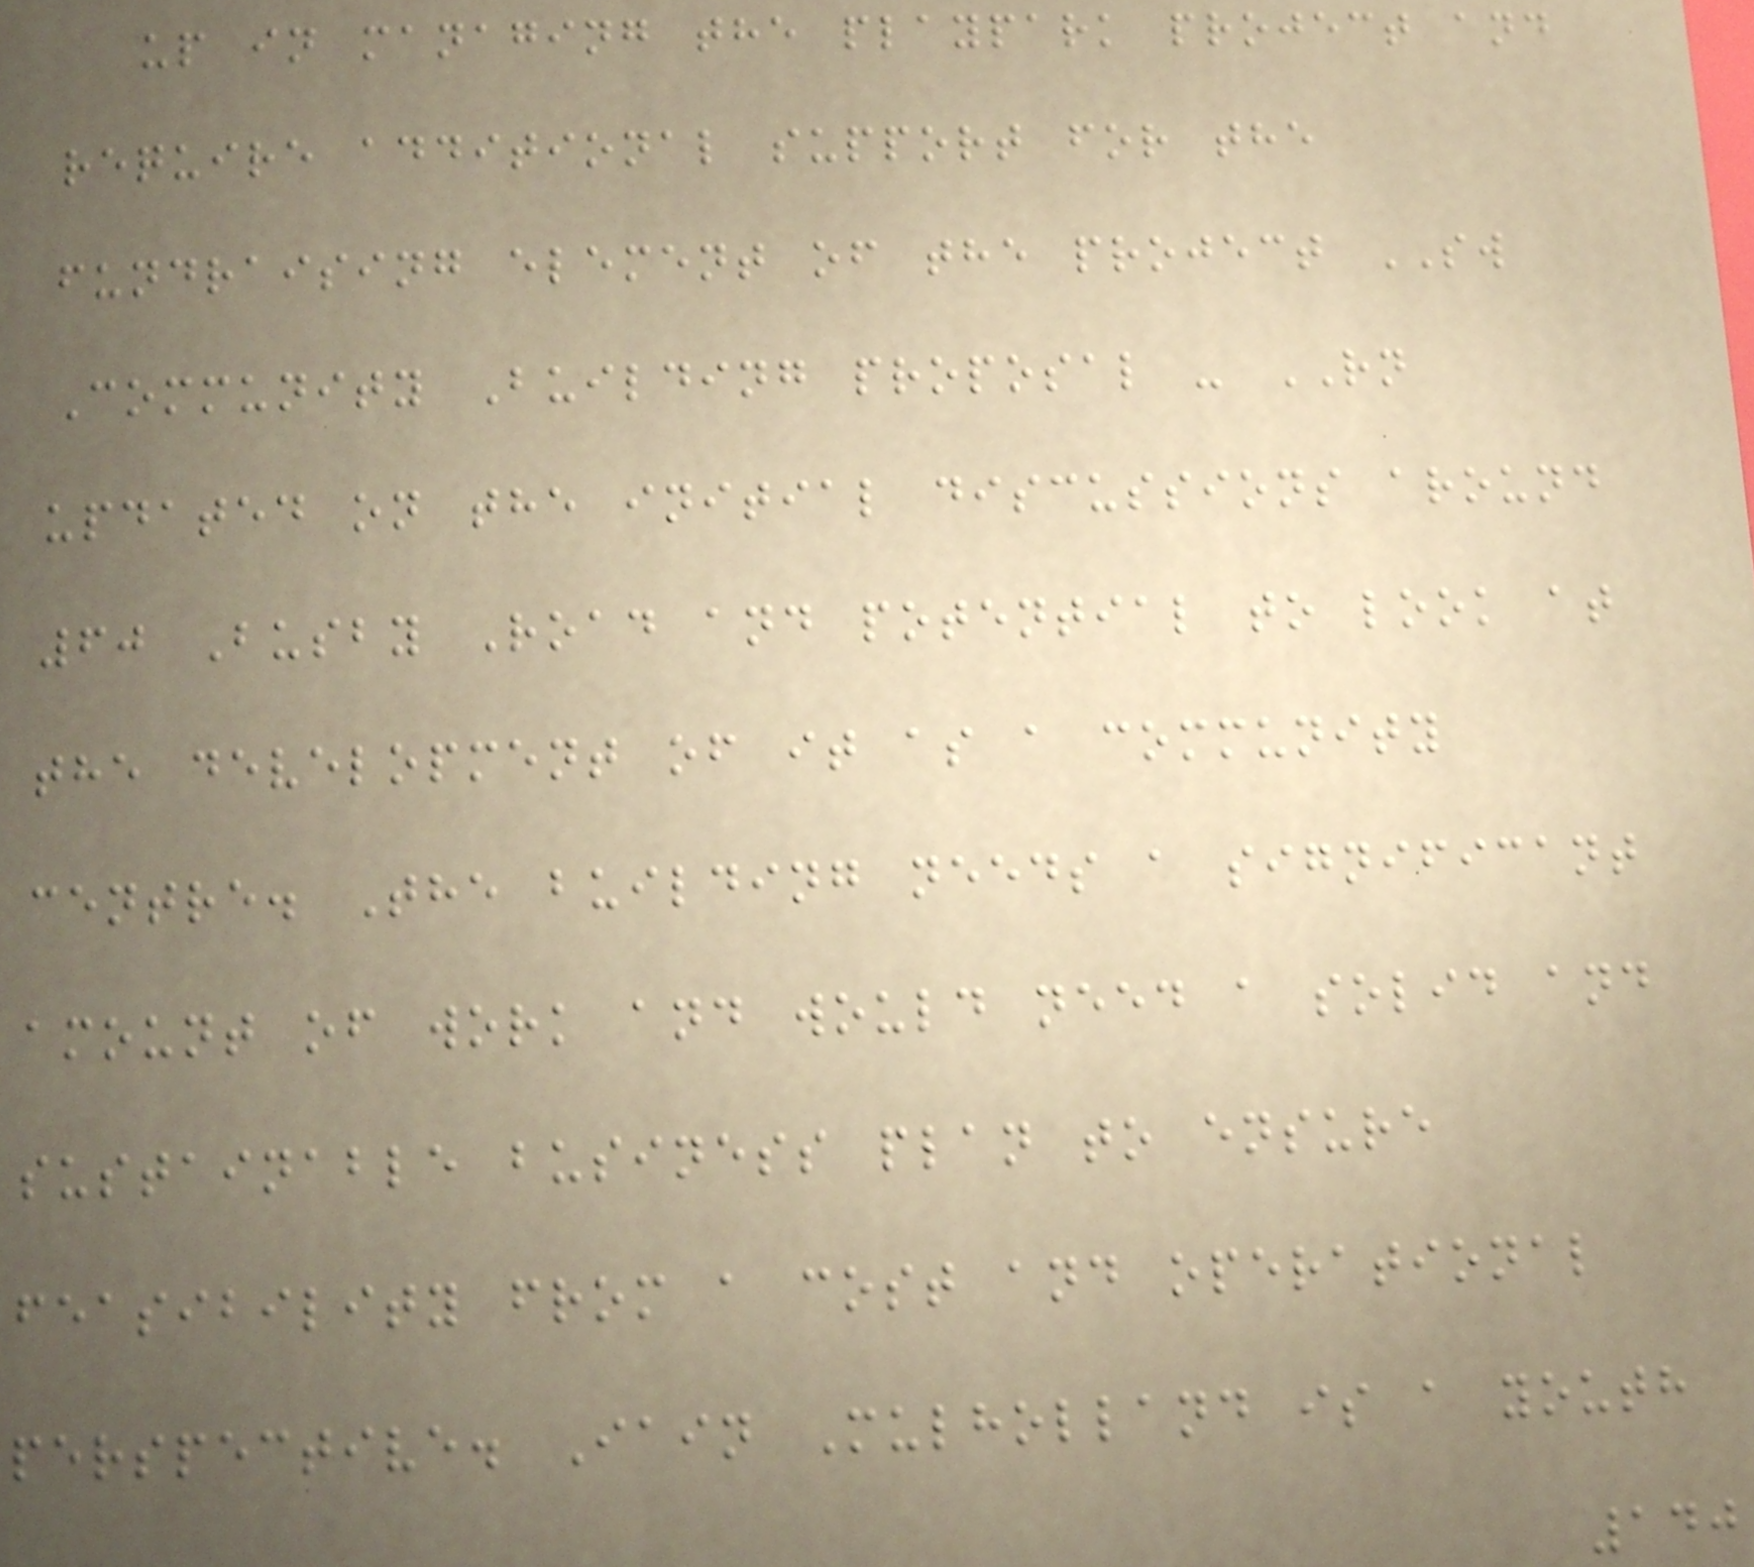up in managing the playpark project and
require additional support for the
fundraising element of the project SW
Community Building proposal - RN
updated on the initial discussions around
60 Busby Road and potential to look at
the development of it as a community
centre. The building needs a significant
amount of work and would need a solid and
sustainable business plan to ensure
feasibility from a cost and operational
perspective. Iain Mulholland is a youth
140
